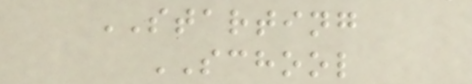STARTING
SCHOOL
